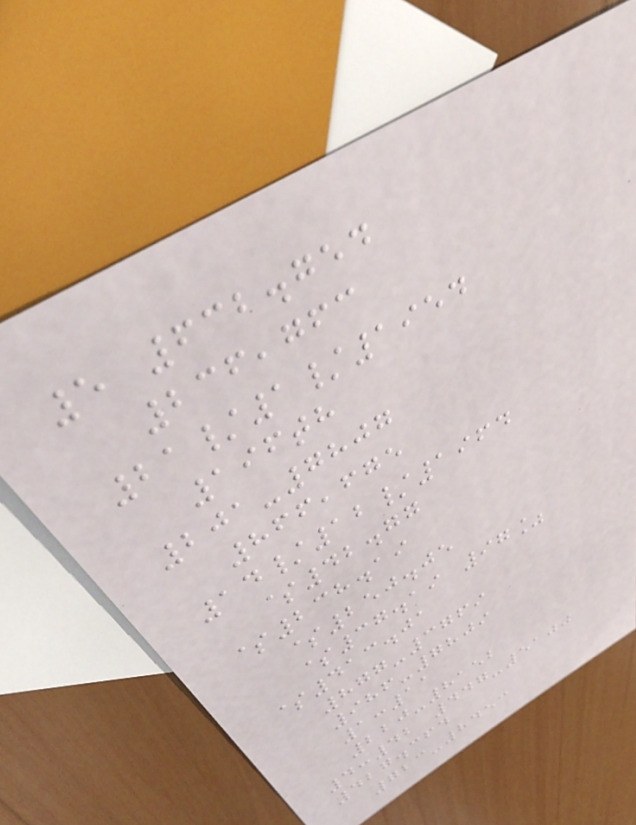5 632.754
236,763
21/1/1954
196th
201-7807
866,675
14/12/1964
$42.77
$238.19
$250.05
$37.19 97%
$413.01
877-3769
986-7809
1:11
220-8152
4:42 447-5100
427.364
723-8453
